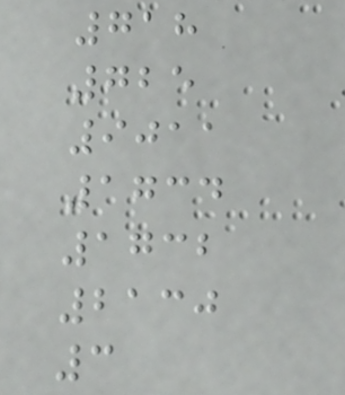718
725
9011
1734
1732
2130
3
